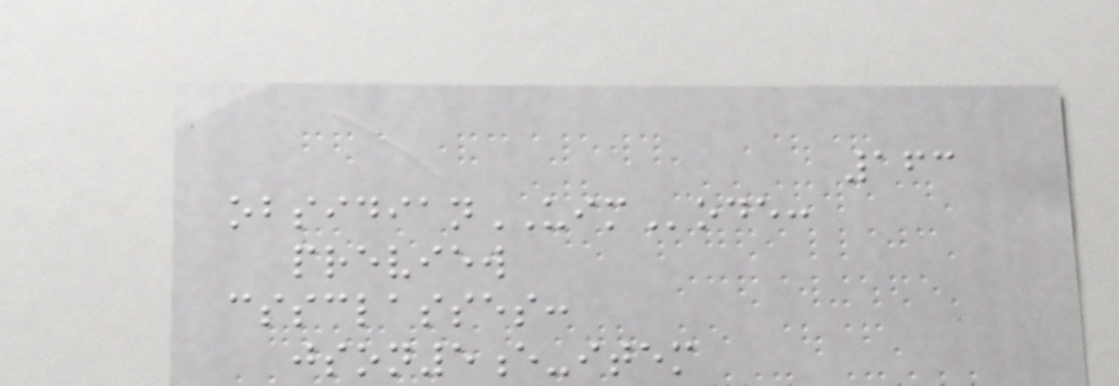163
obsidianUIMode:
preview
cssclasses:
json5e-item
